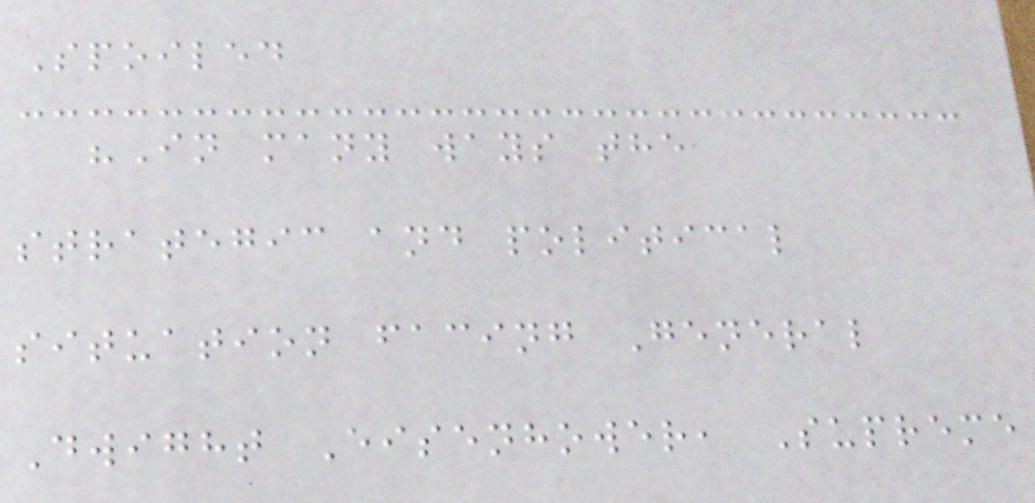Spoiled
"In many ways the
strategic and political
situation facing General
Dwight Eisenhower, Supreme
